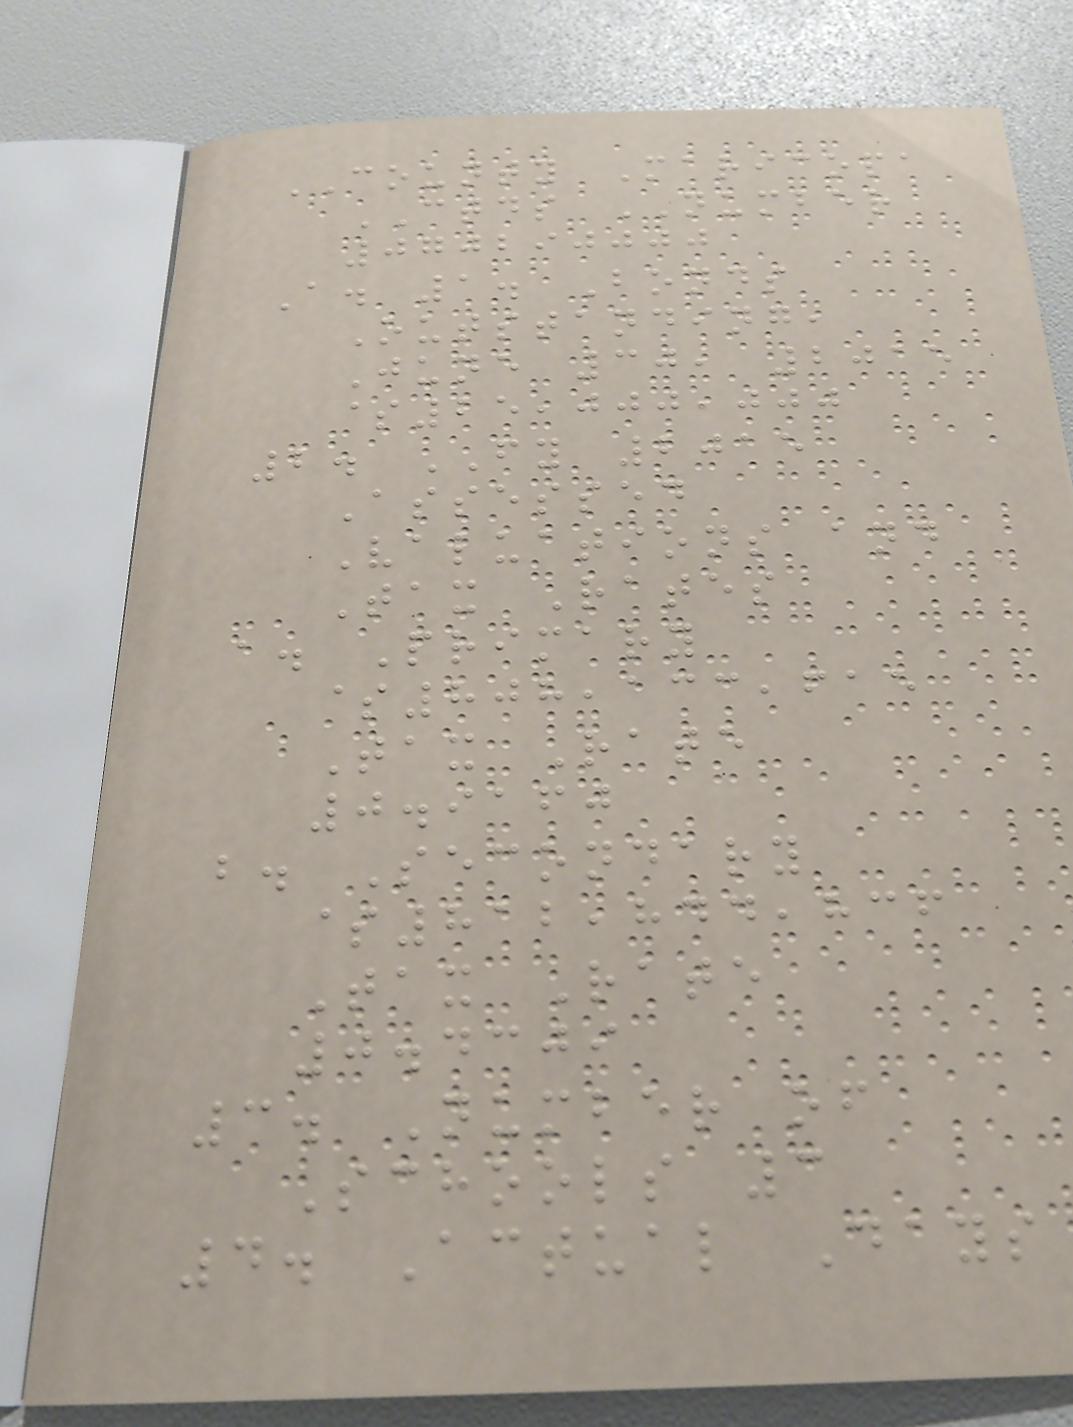COUNTY Maricopa
CTDS NUMBER
070290000
A. 1. Bonds
Outstanding,
June 30, 2015
$25,000,000
2. FY 2015
Assessed
Valuations and
Tax Rates
a. Primary
$808,133,615
Tax Rate
0.9160
b. Secondary
$812,844,836
Tax Rate
0.4309
3. Number of
Schools 3
4. Actual Days
